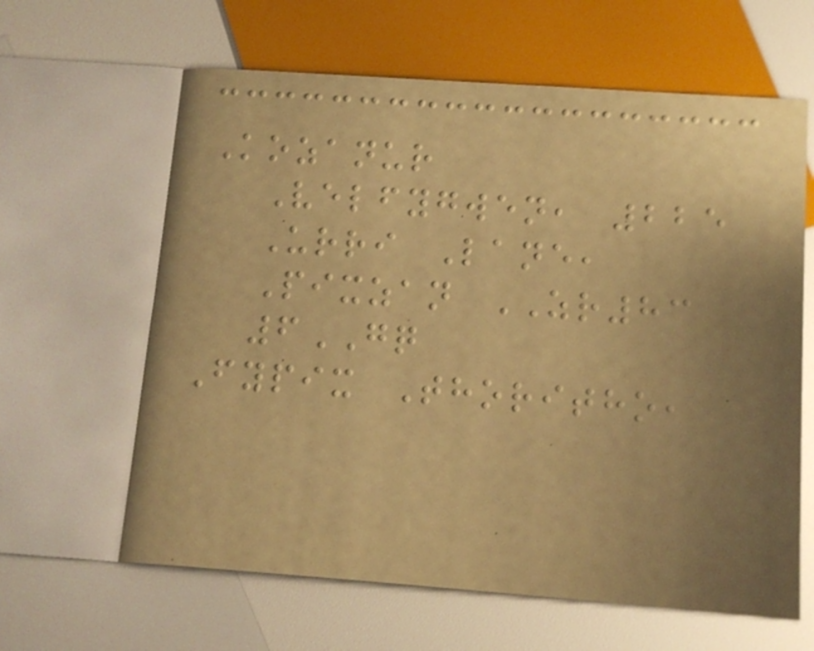Kozanur
Velfygwen, 225
Urri Lane,
Pixzan ZR83
6GQ
Fypix Thoritho,
